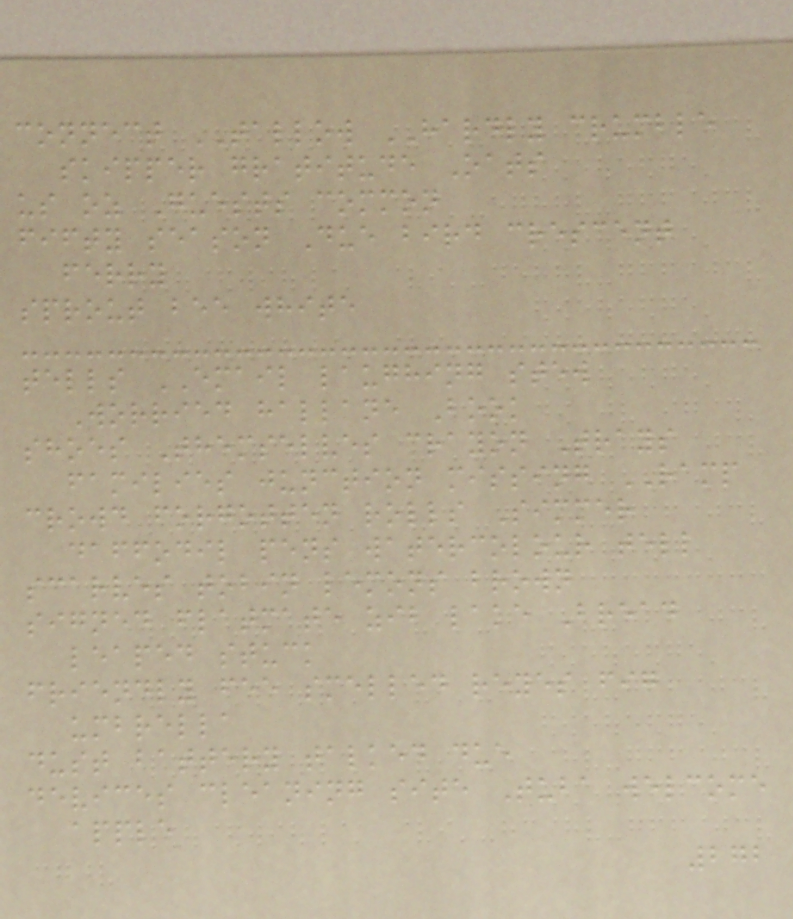connect TALLOW HARDLY crumble
skipper gratitude Oats
us oz Guests common
fifty season Due bird crescent
ferry
sprout bee white
tells EMAIL laughing stew
Worried hallane Book
shoes Themselves crayon Trays
families junction missing RAMP
crowd forgotten rolls Simmer
daffodil pens watercolour tell
scarves tobin lemons brown
signed flatmate zib lake Bread
leaped stuck
friendly fee smelled reyes fig
umbrella
dust battery talked due
devices cleaning site Tuba welcome
apple
272
